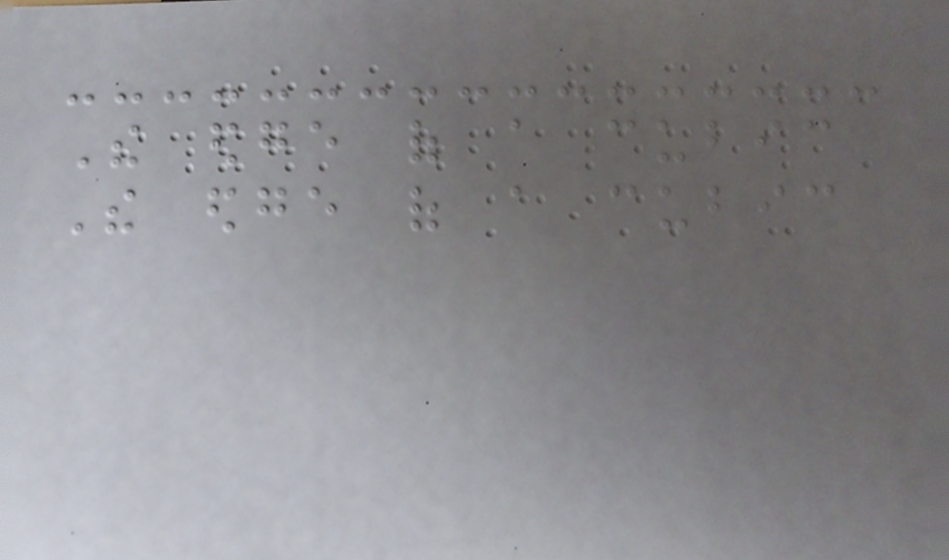The edge of a cubic
The edge of a cubic
